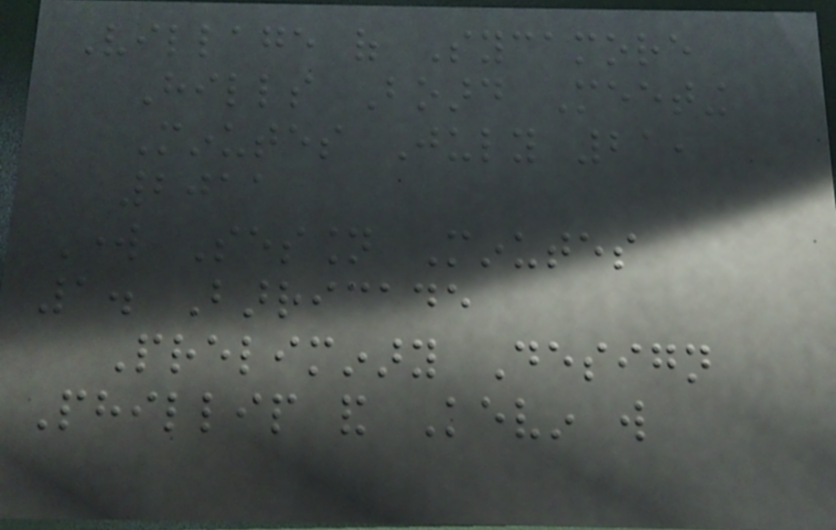Village of Sycamore
Hills Board Meeting
Minutes July 21,
2011
Work Session Minutes
1. Barricade
Preliminary Design
Phillip and Kevin will
